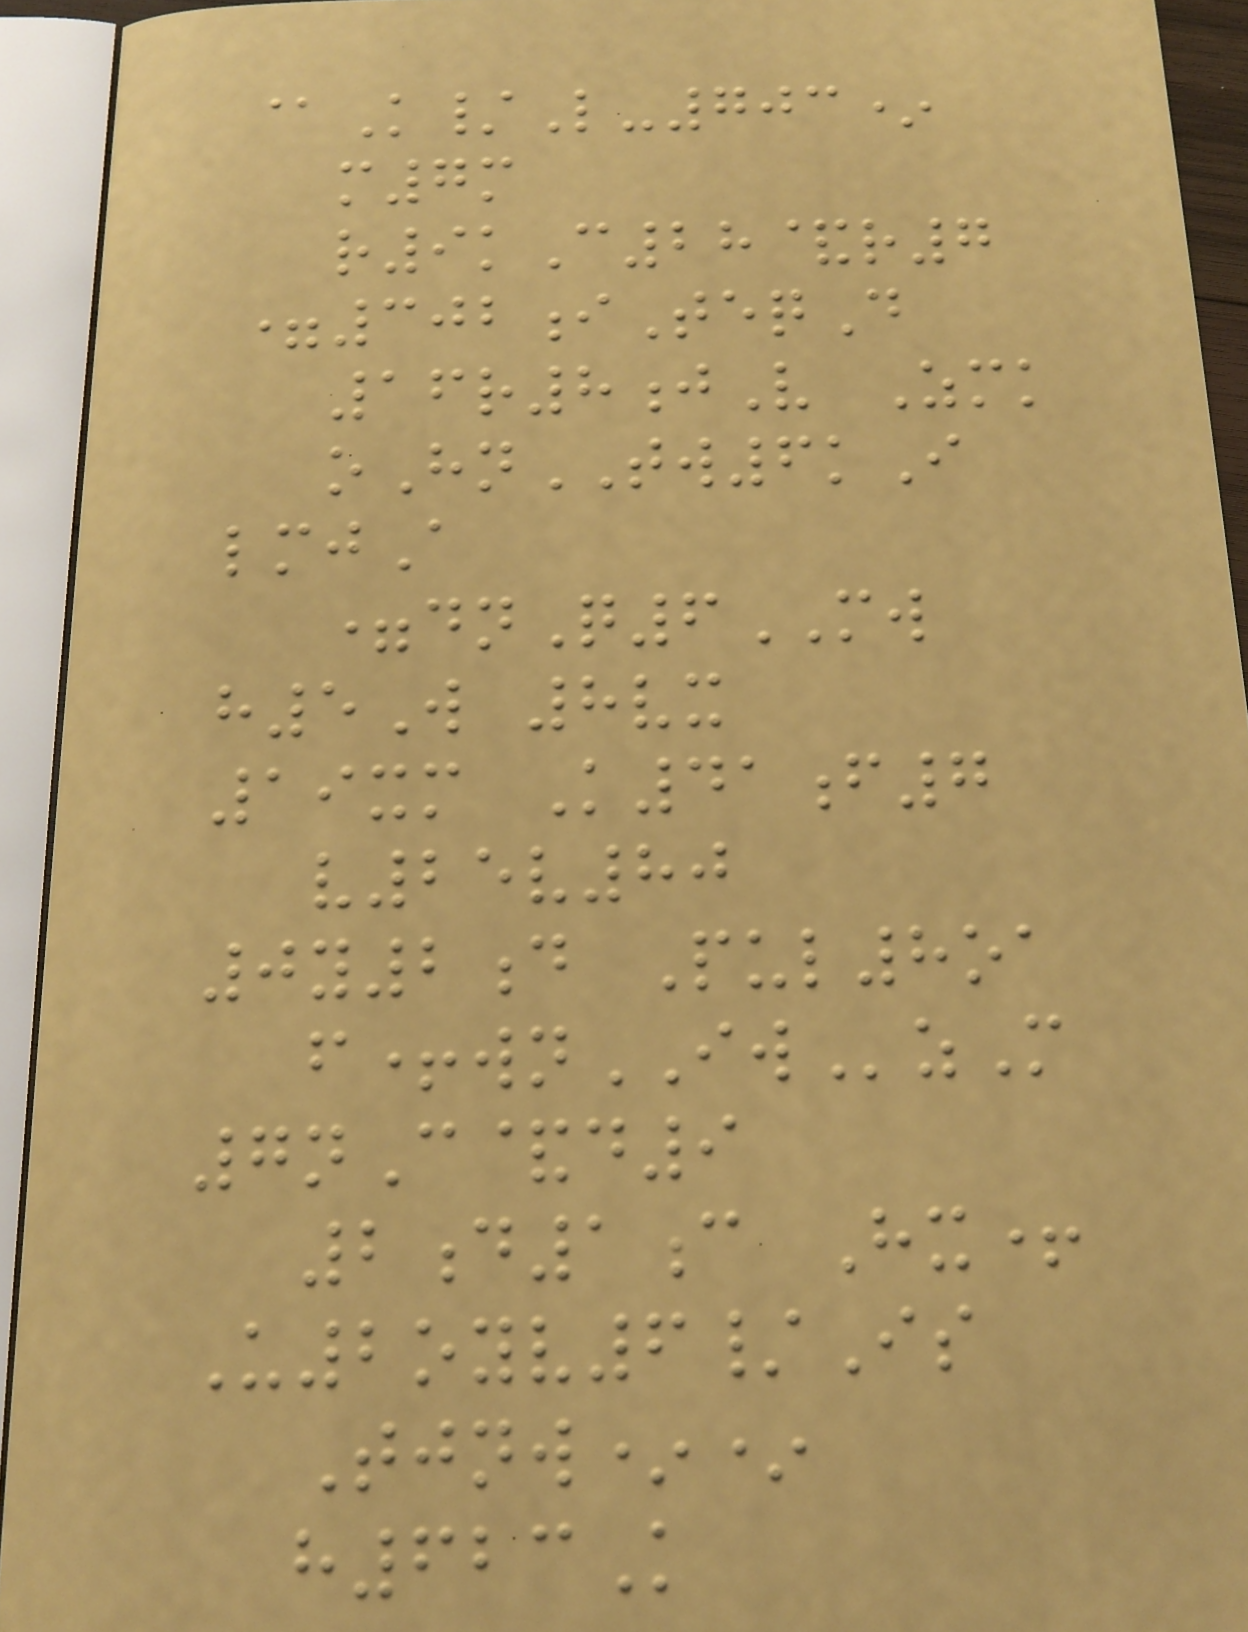@K/L-703*
m7m
r9kC28&r7
=302iTeqD
16r8jV Zmk
oHnTW6kI
lmjA
=dnQ6MW
h5W 8vx
19xm K41f7
v25v80
0y2d Pul8oa
f+wnIWzM
7nC&d9
2d1c Hx+
U2oyv6/Is
Tjnw**
h623K
